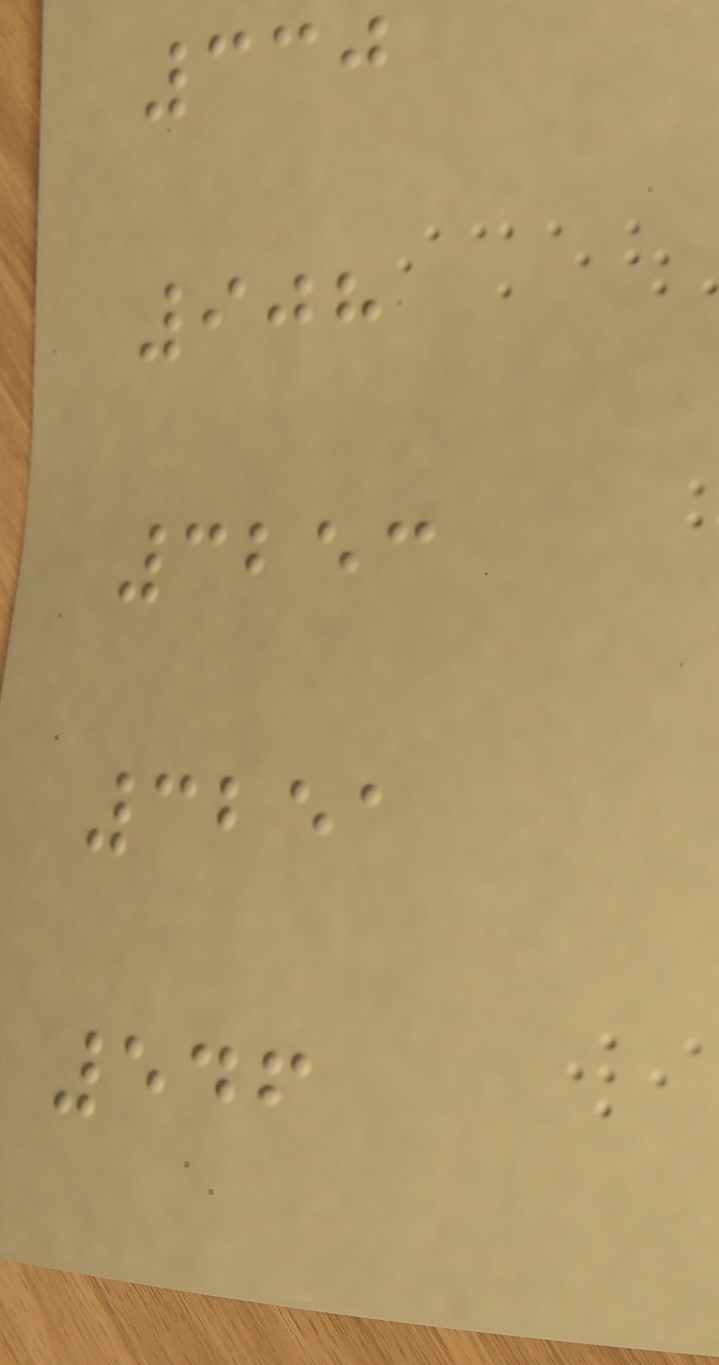330
908
3253
3251
546
